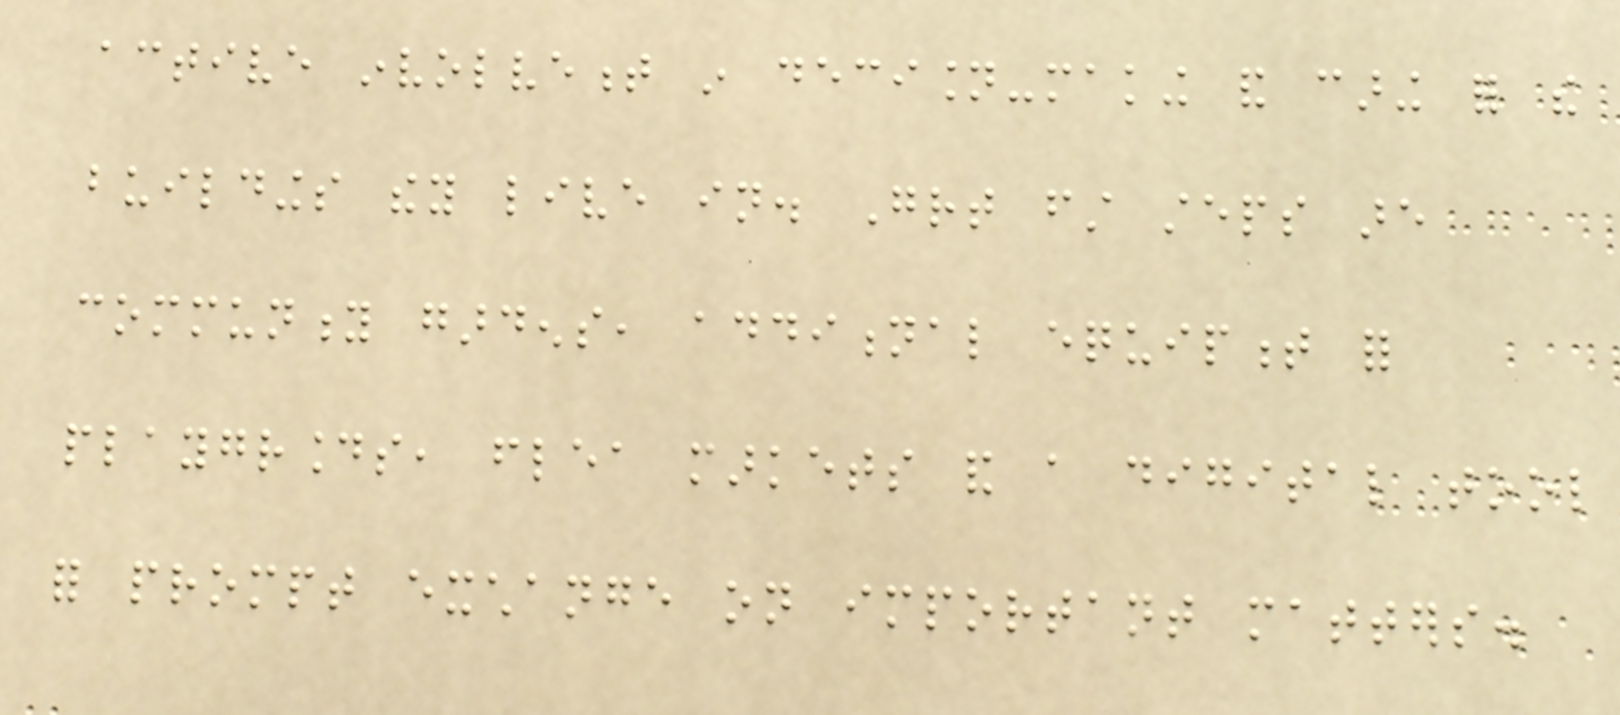active involvement in decision-making and caring for the
buildings they live in. Great first steps are
community gardens, additional equipment for
playgrounds, flea markets and a digital tool
for prompt exchange on important matters.
